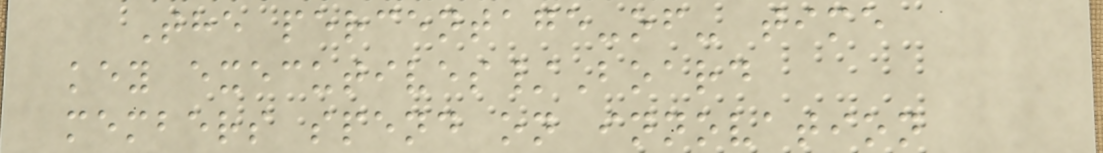The percentage-of- time
key executives/Board
members spend on innovation
